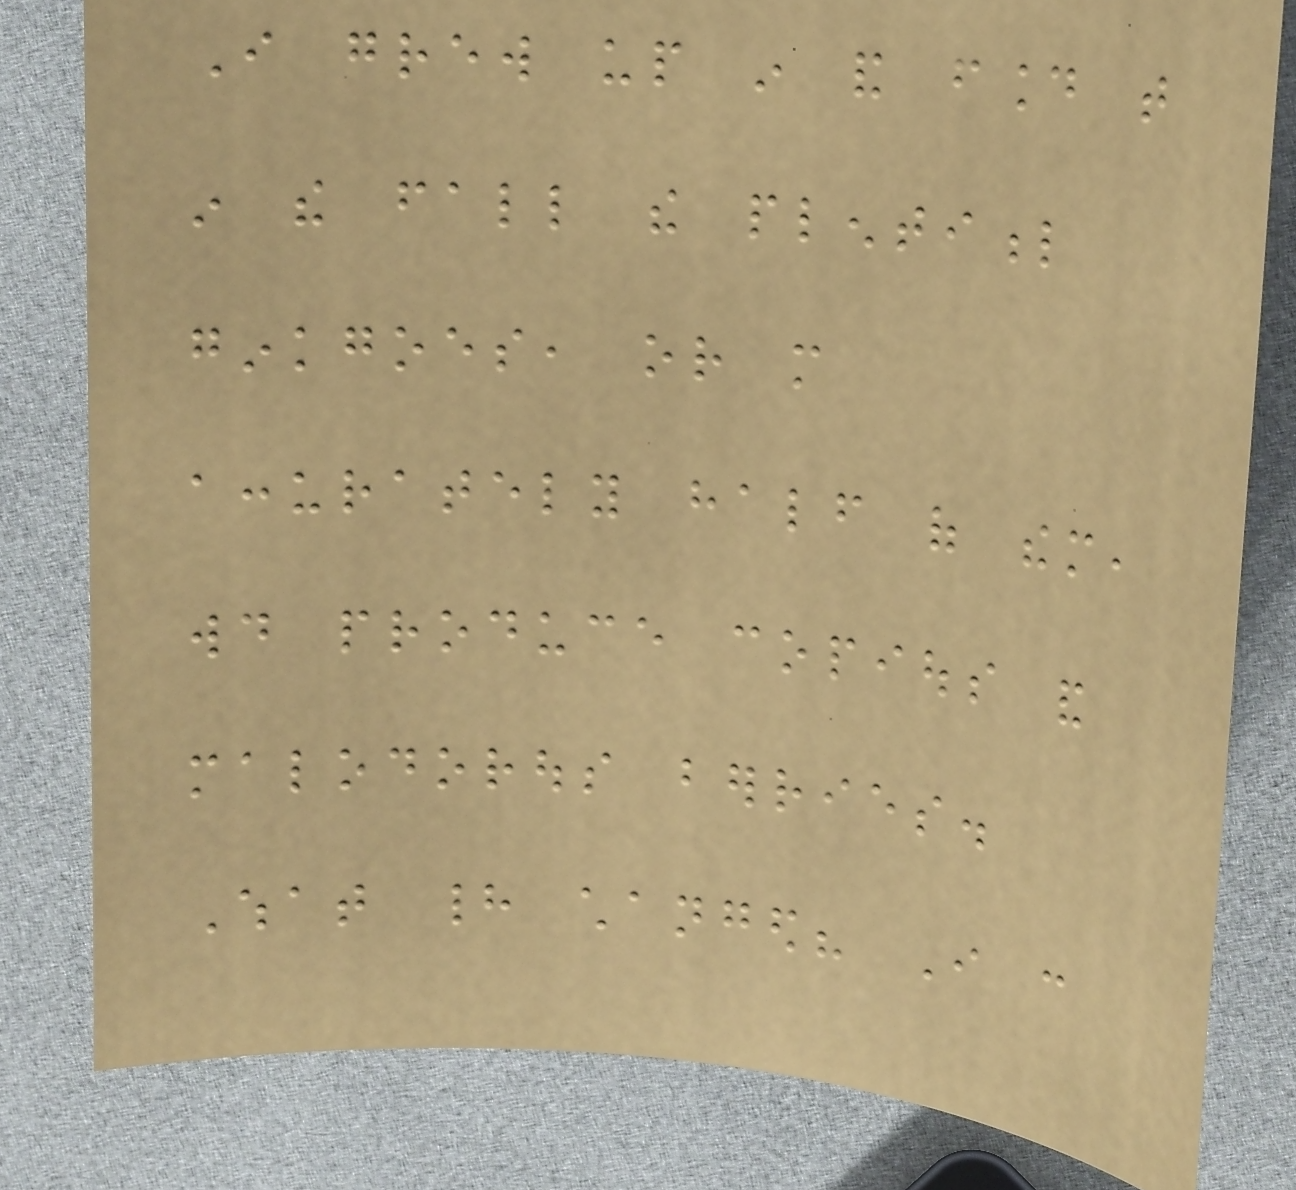I grew up in and found that
in the fall the plentiful
ginkgoes, or more
accurately half of them,
would produce copious and
malodorous berries.
What had changed? I can
